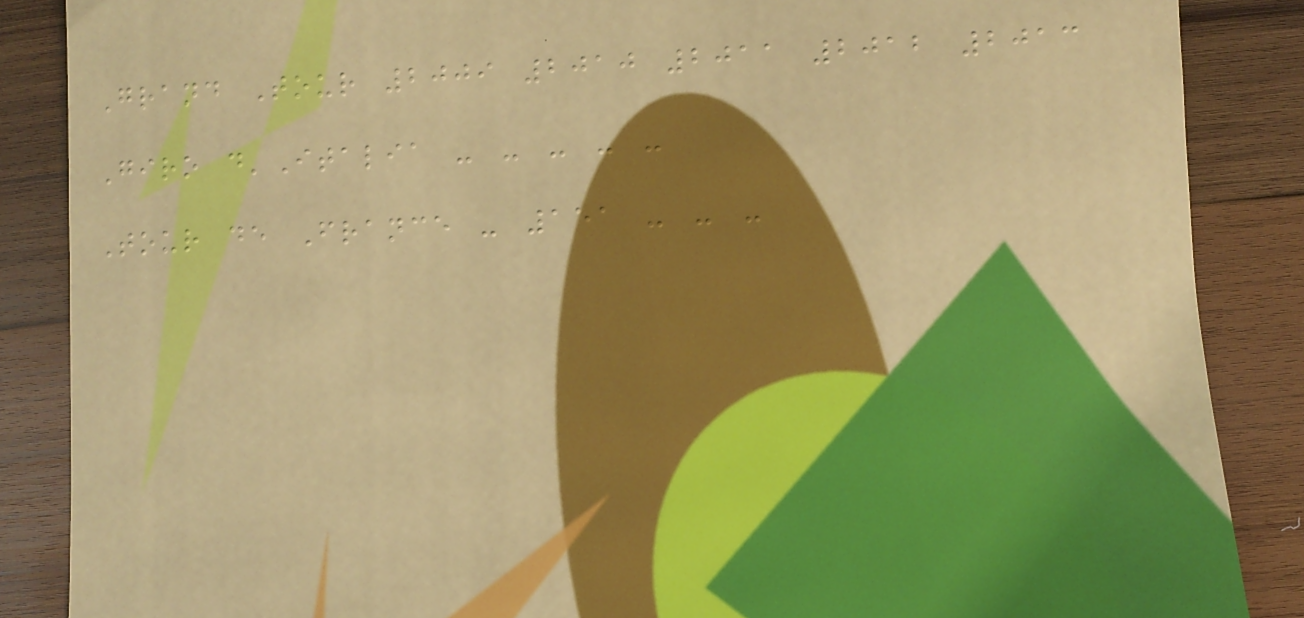Grand Tour 2009 2010 2011 2012 2013
Giro d'Italia - - - - -
Tour de France - 151 - - -
